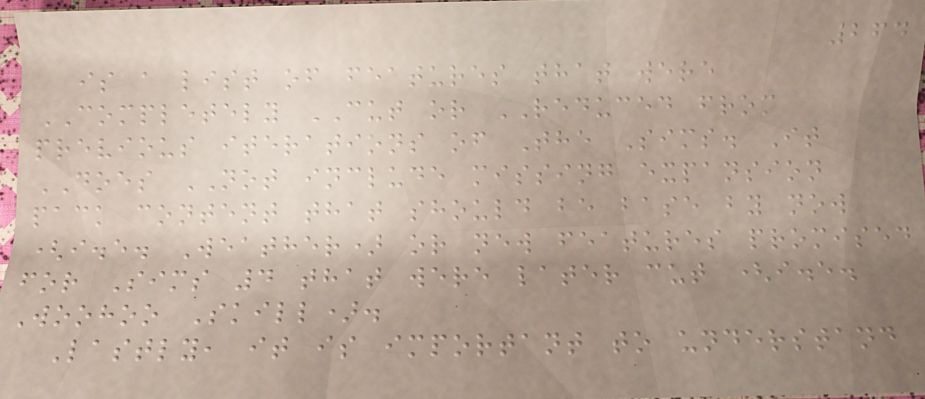264
is a list of features that were
COMPLETELY CUT or REDUCED from
previous iterations of The Sims. It
DOES NOT include missing expansion
pack content that should be base by now
(i.e. Weather) or new features promised
for Sims 4 that were later cut (i.e.
Woohoo Skill).
Lastly, it is important to understand
